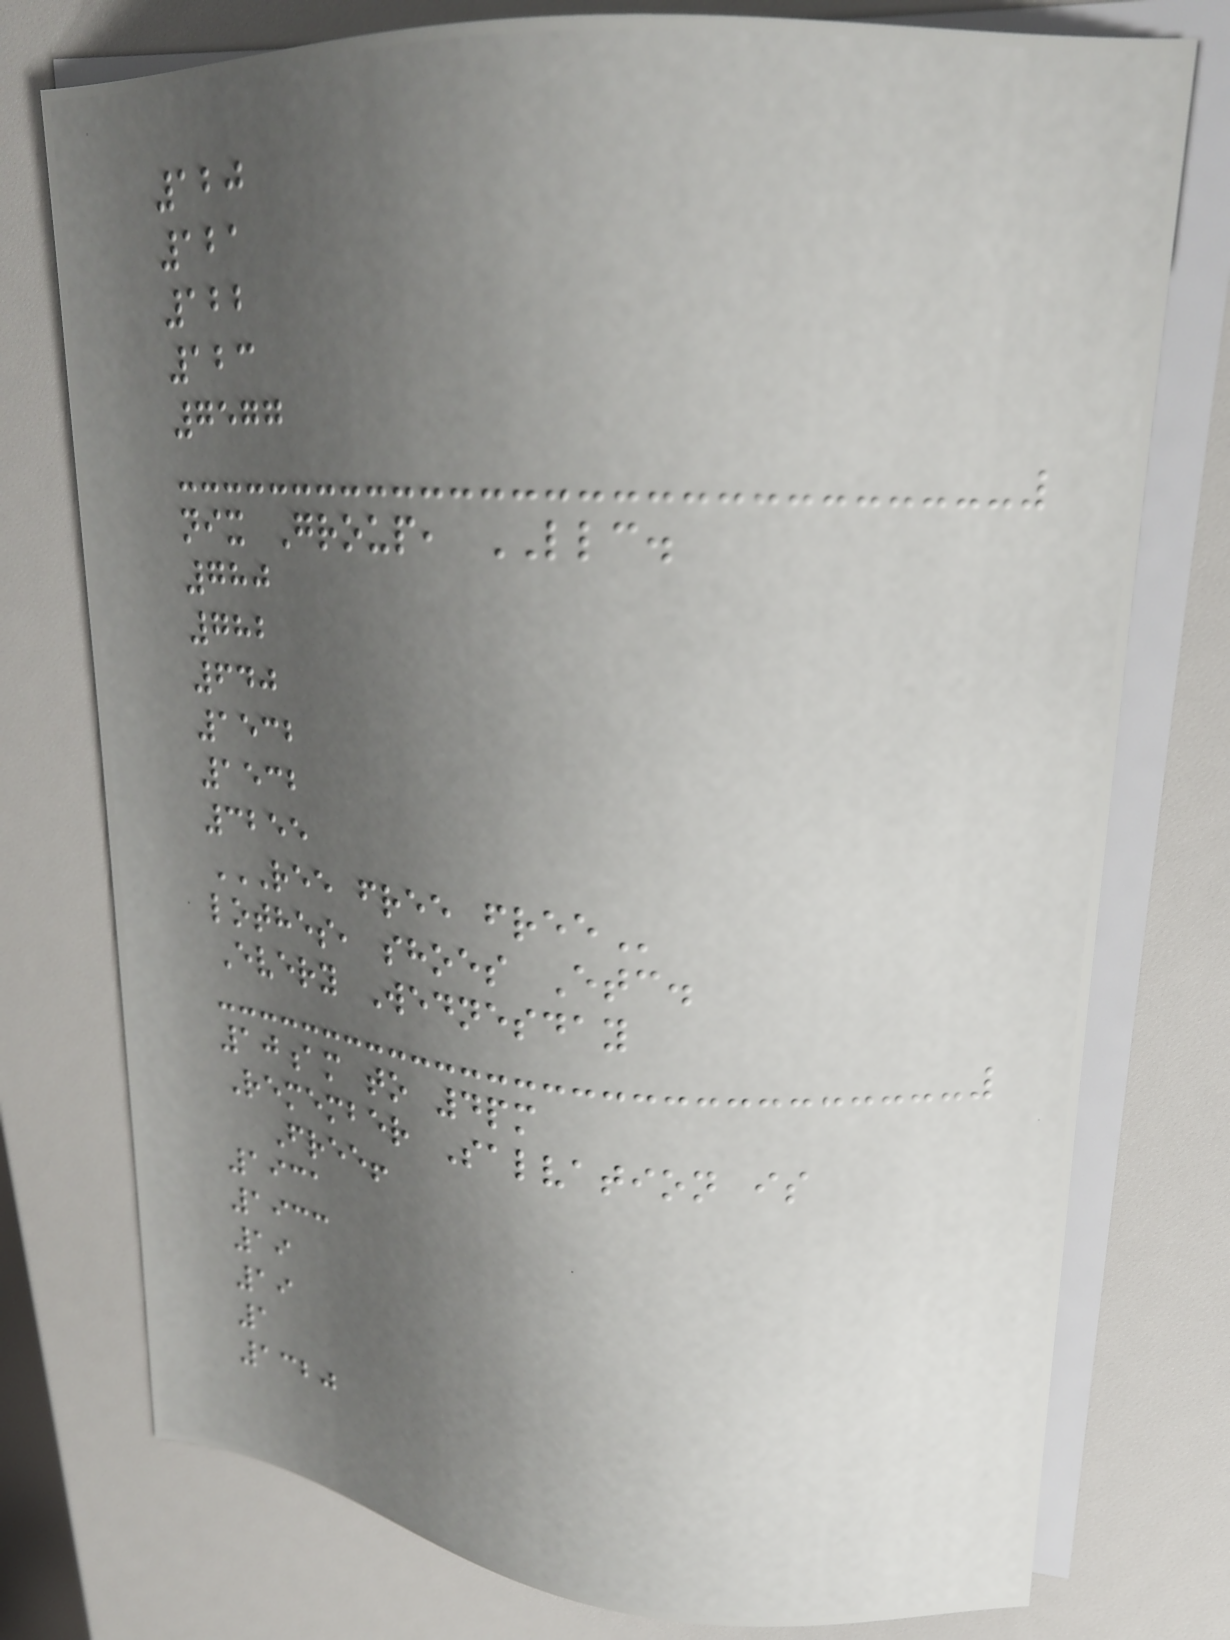120
121
122
123
7577
nix Group, LLC.
780
782
640
1532
1532
3255
REE FREE FREE
lothes, shoes Etc.
Every Wednesday
10am to 4pm
Remember Salvation is
Free!
1931
1933
19
19
1
1320
